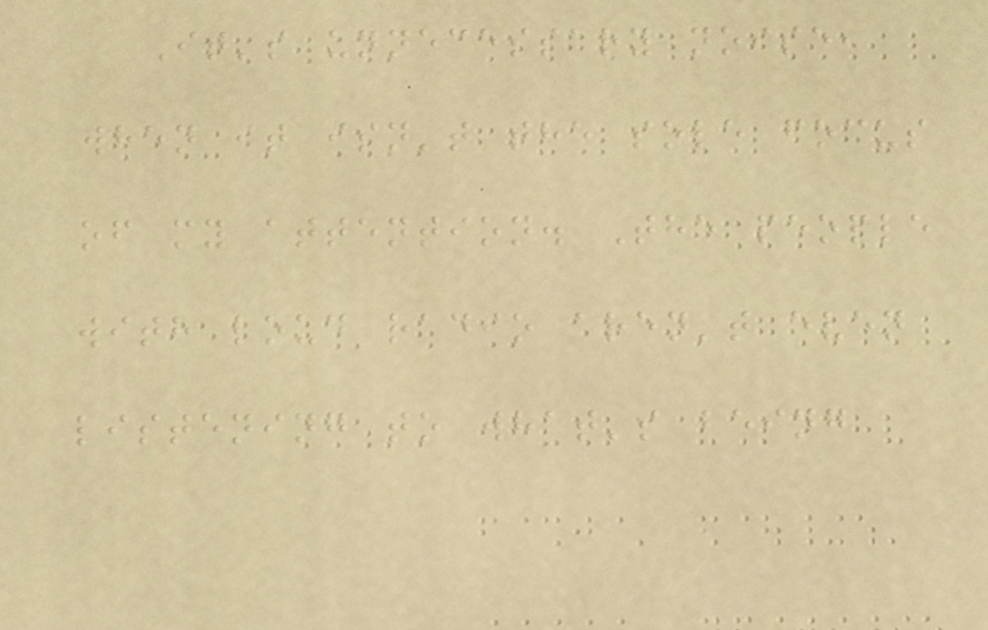It's unnecessary noise,
when it isn't the sole focus
of my attention. The people
with loud radio aren't even
listening to what's being
